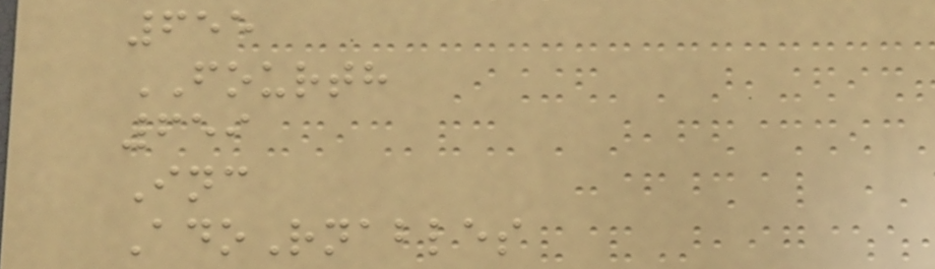655
FOURTH
659
Inc
AdoRnables
